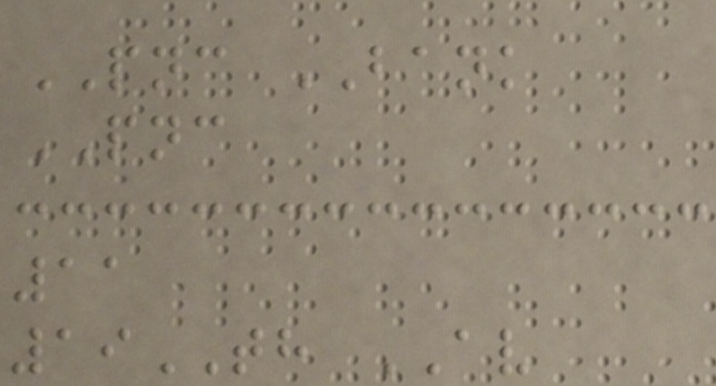PNC BANK
PNC
11
19TH AV
